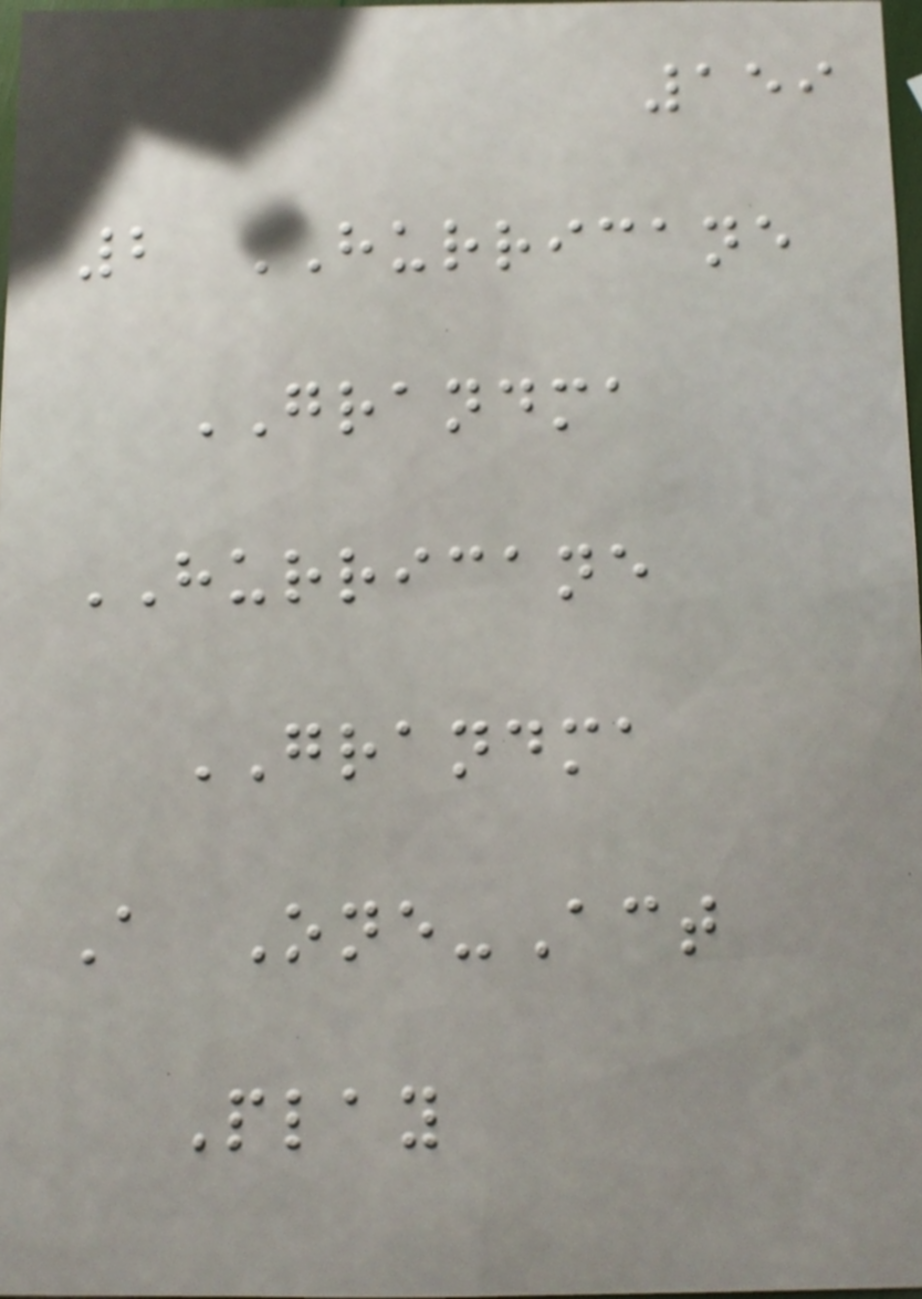159
2 HURRICANE
GRANDMA
HURRICANE
GRANDMA
A One-Act
Play
